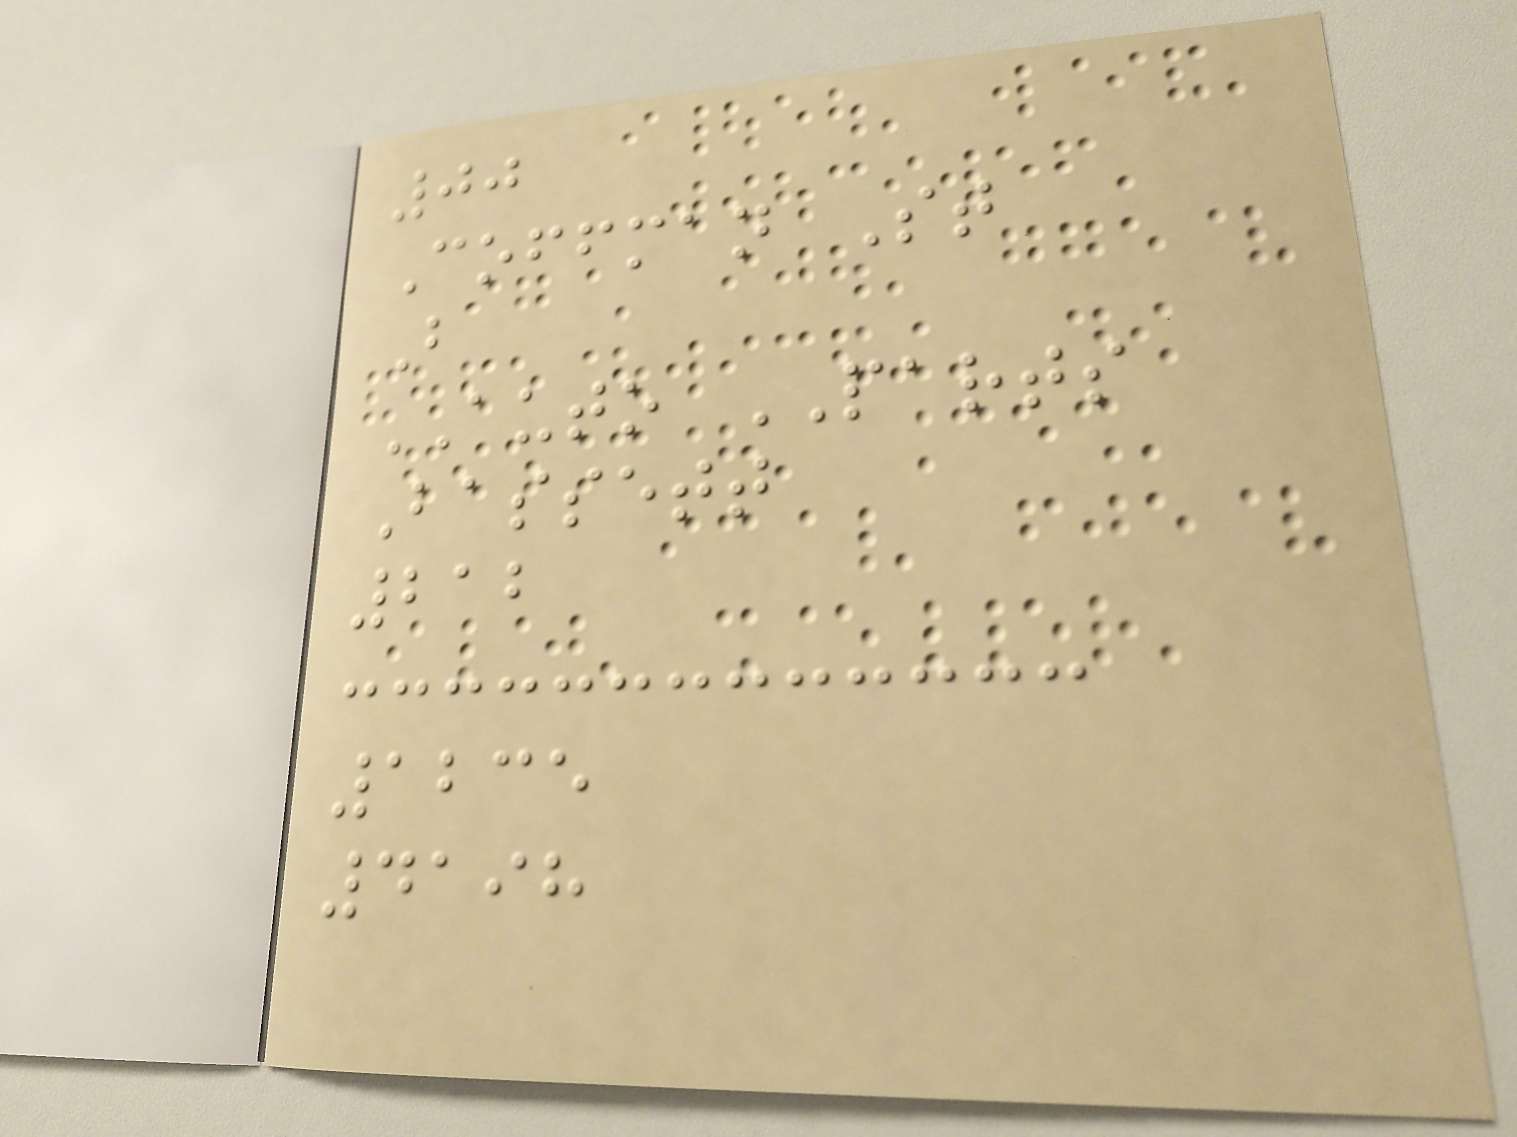00
Coffman St
B
AUTO PARTS
Bassett
212
1235
4198
